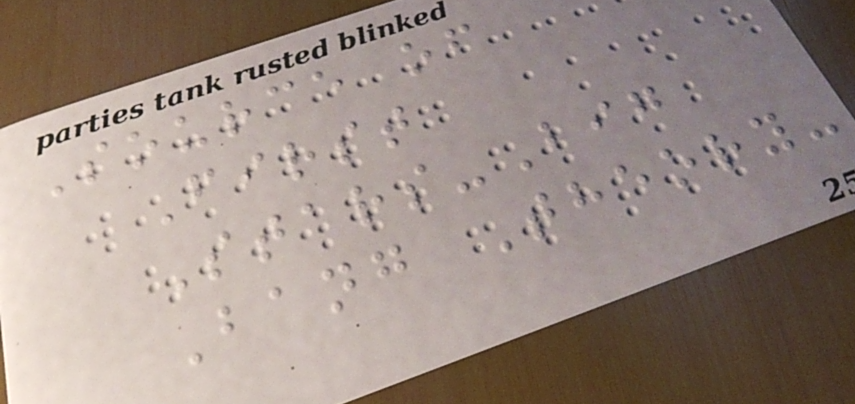Source of
First
Stars-Big
Bang Theory-
